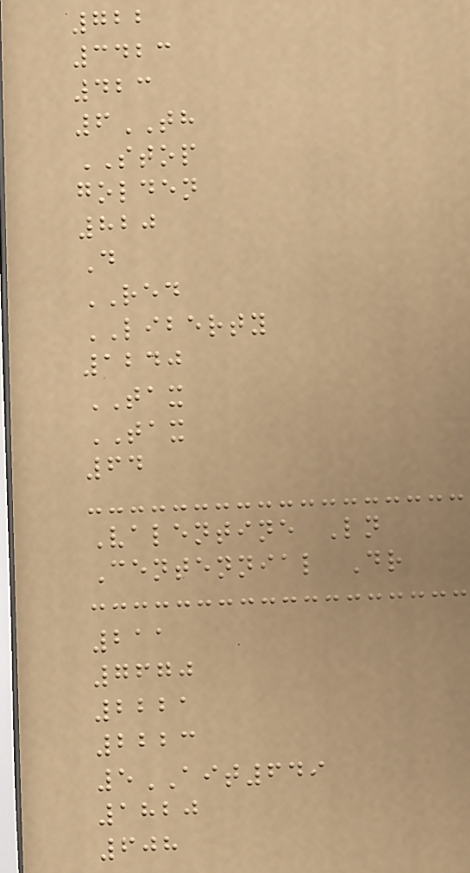722
3423
423
6TH
STOP
golden
820
D
RED
LIBERTY
1240
TAX
TAX
64
Valentine Ln
Centennial Dr
211
7670
2221
2223
5AIT649
1820
608
